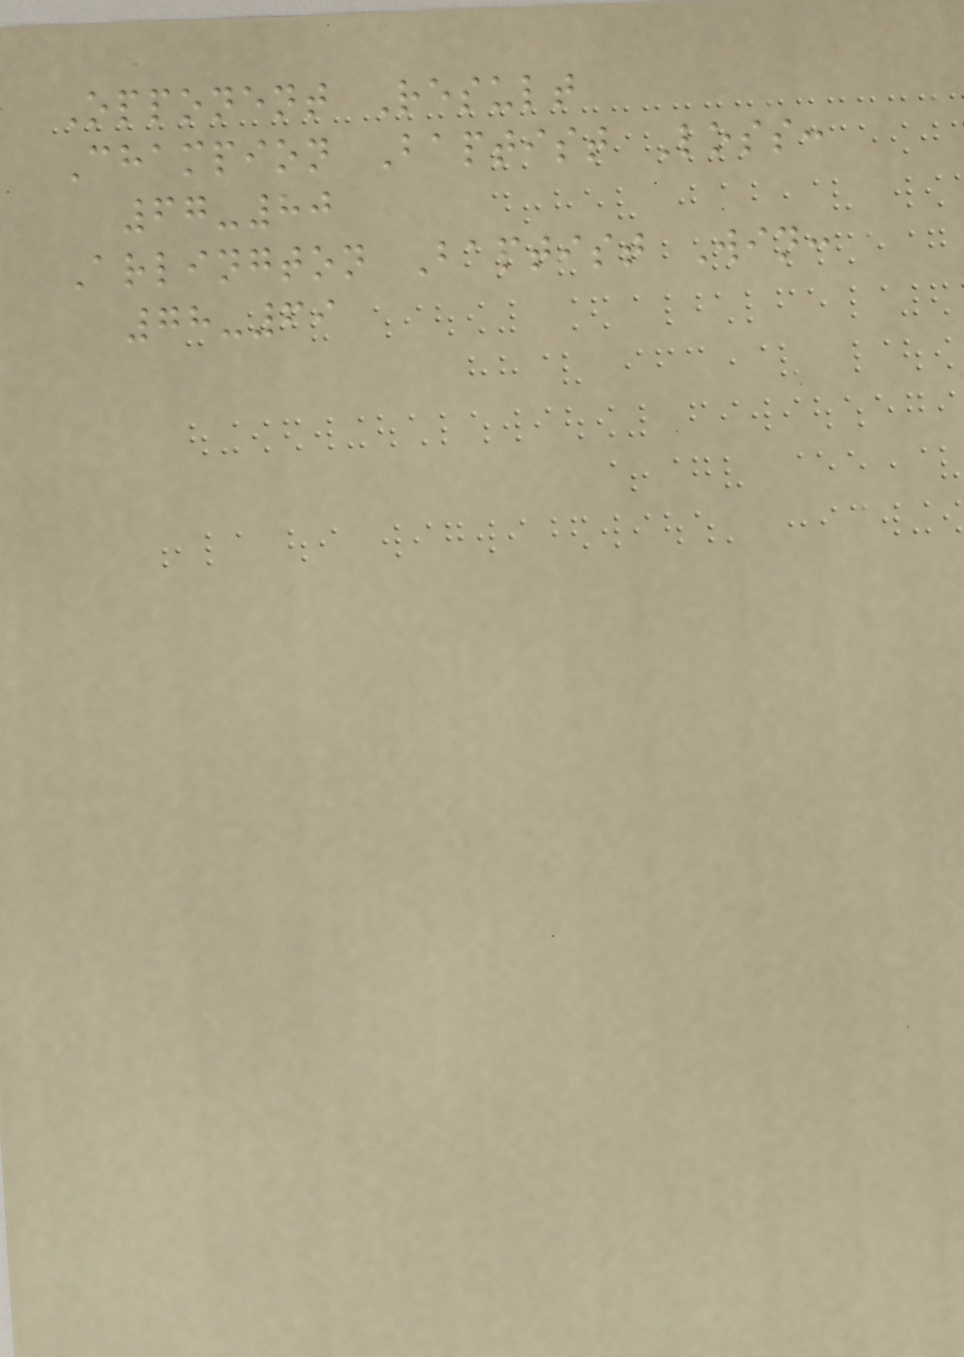Opponent Result
Champion Baptist Loss:
67-80
Arlington Baptist Win:
78-69
